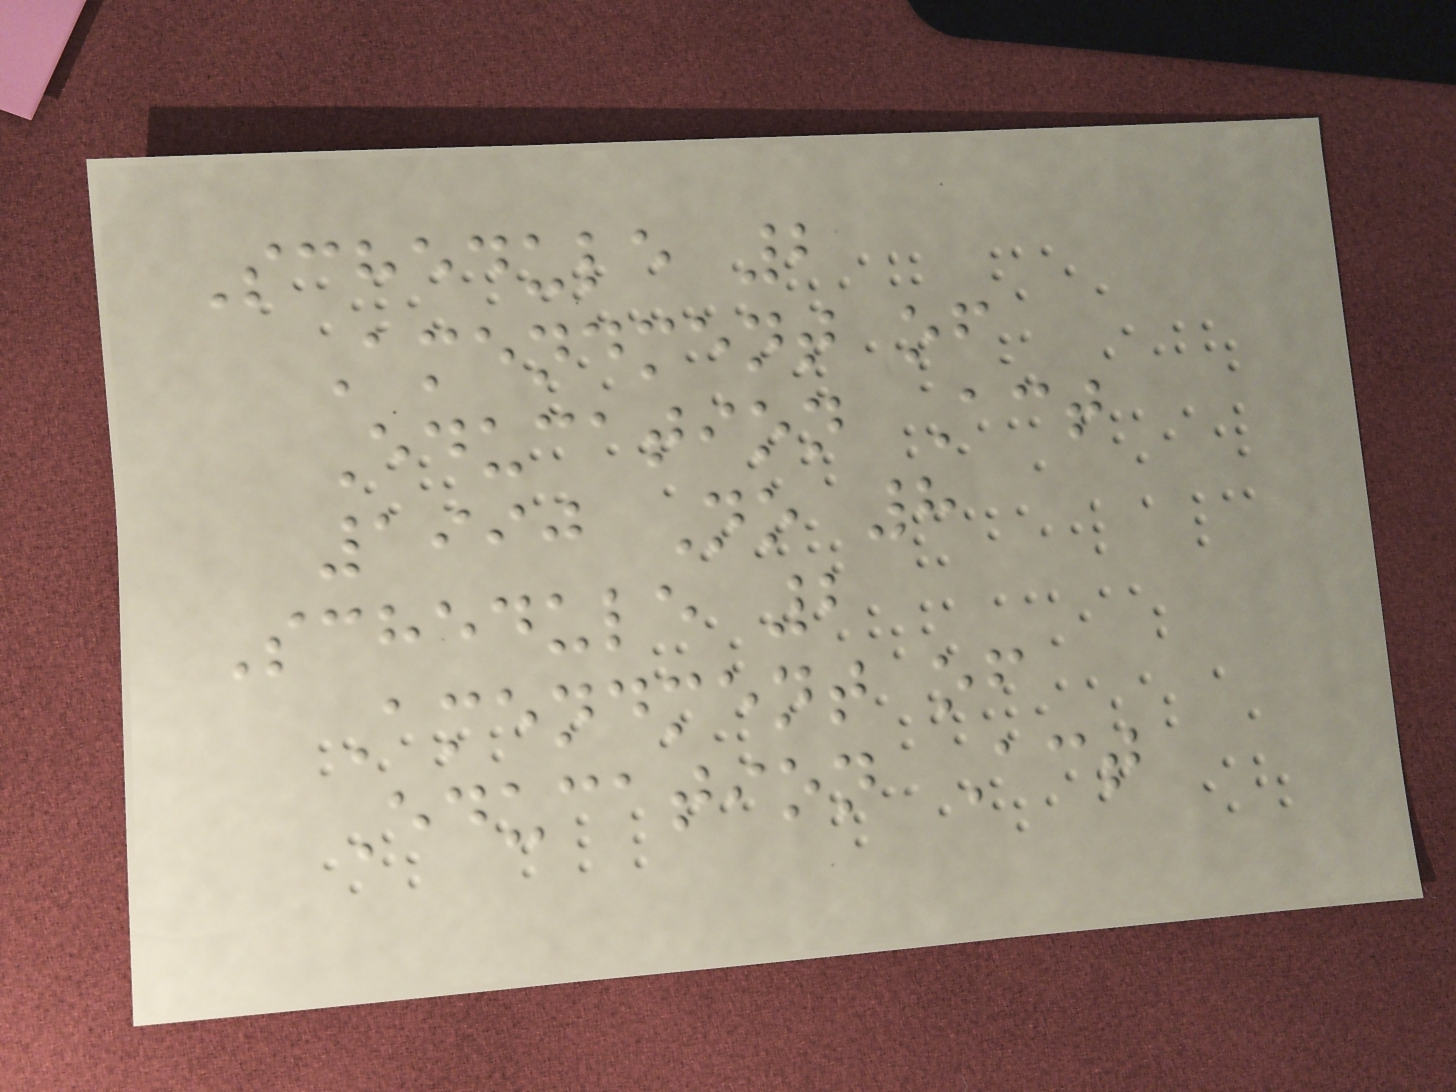Schedule 2
Amendment of
Education Act
1990 No 8
Schedule 2
Amendment of
Education Act
